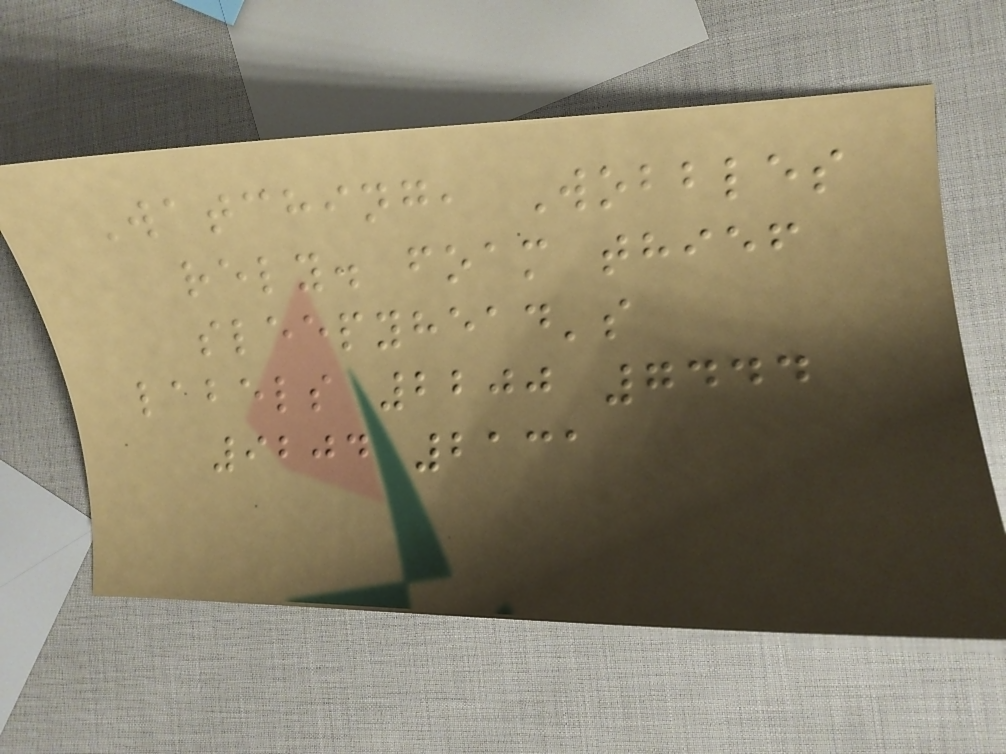Watching, Wobbles
rely. foam thief
sleepyhead's
labels 2200 7444
9204 2131
